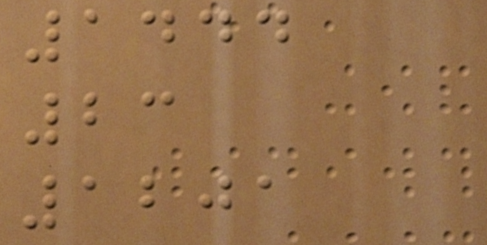1444
23
1201
